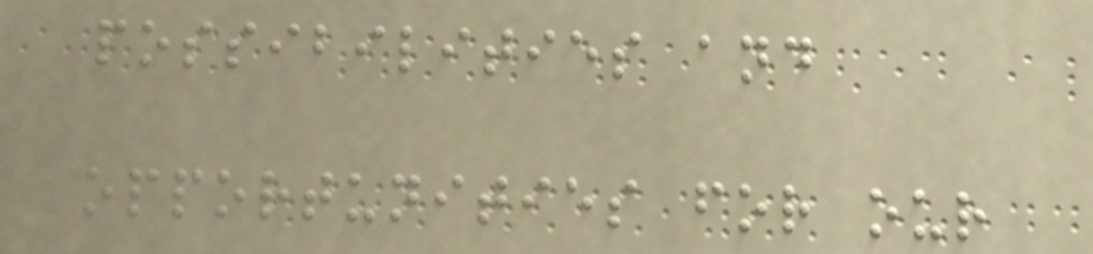possibilities and
opportunities for our
